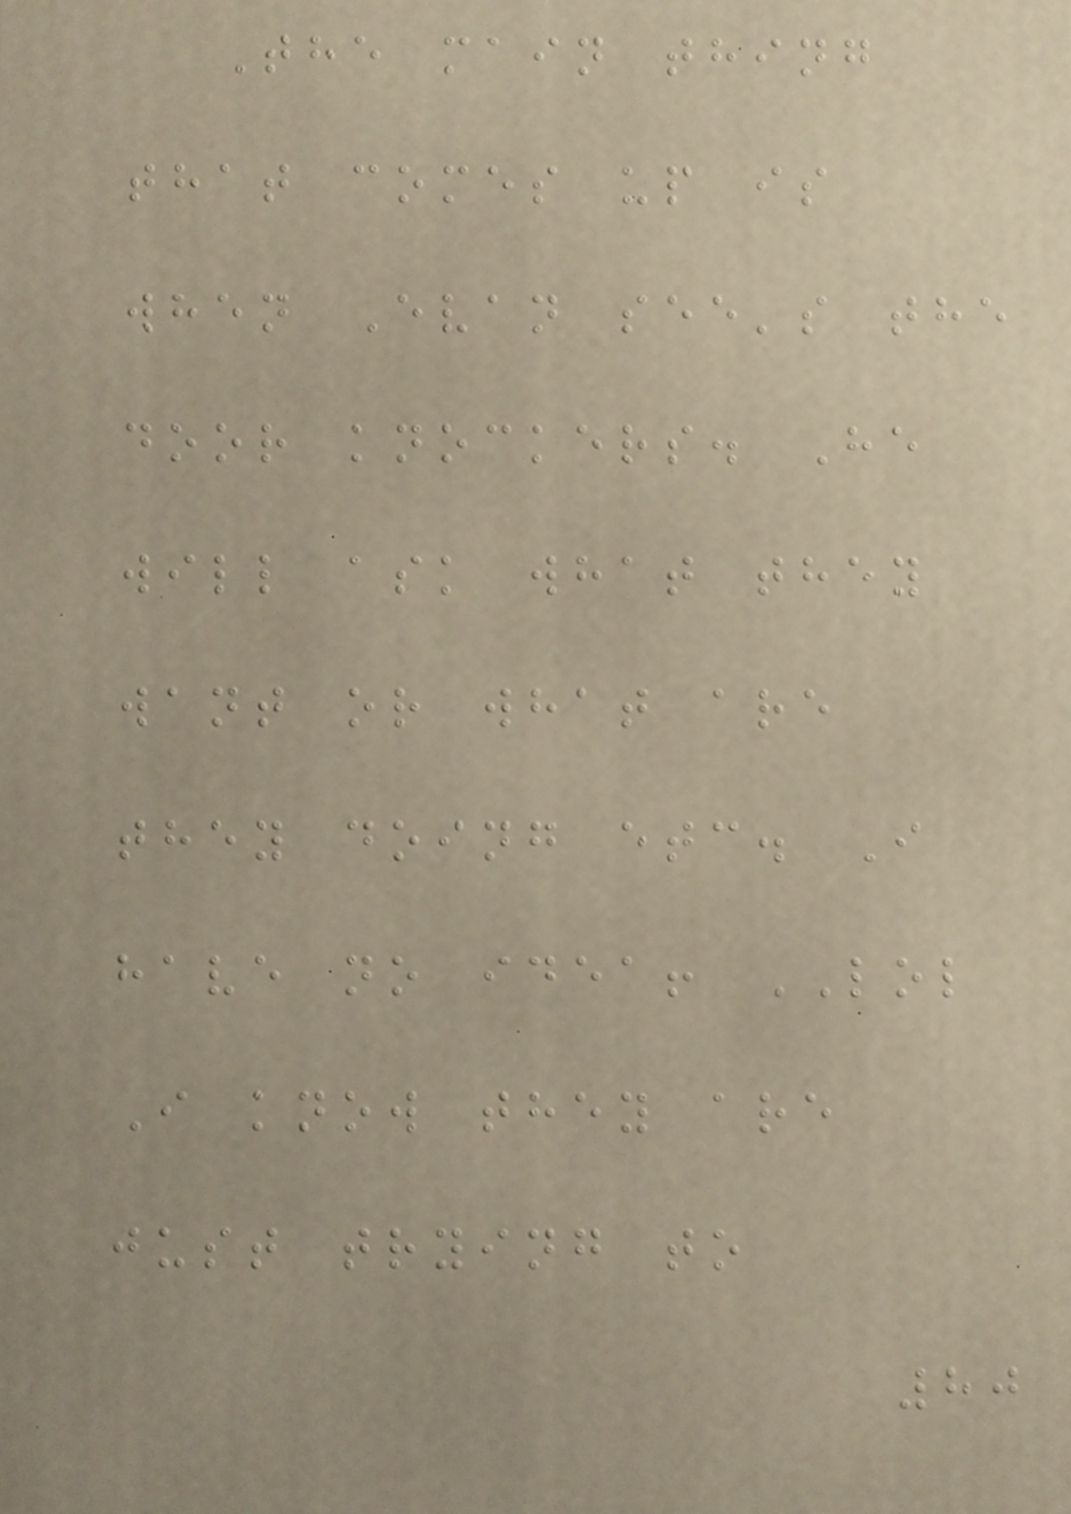The main thing
that comes up is
when Evan see's the
door knockers. He
will ask what they
want or what are
they doing etc. I
have no idea! LOL
I know they are
just trying to
80
